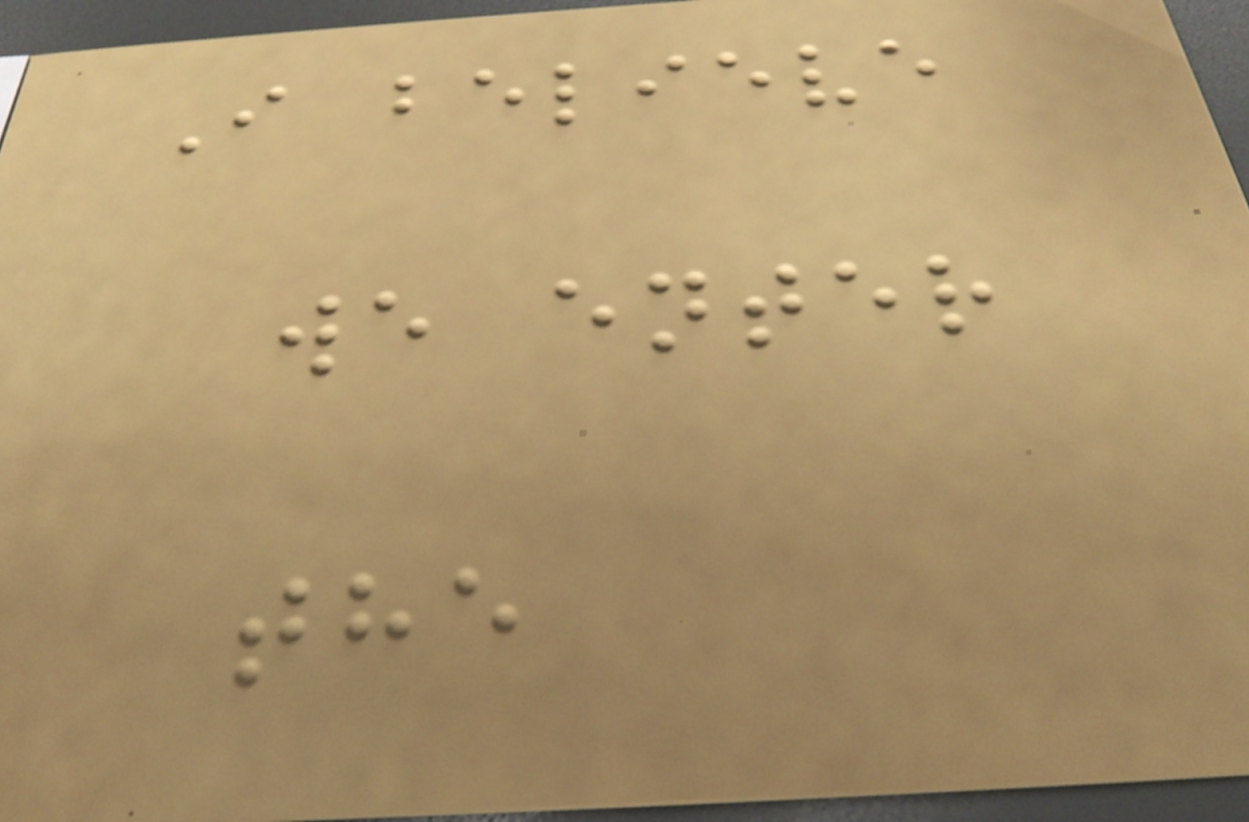I believe
we enter
the
